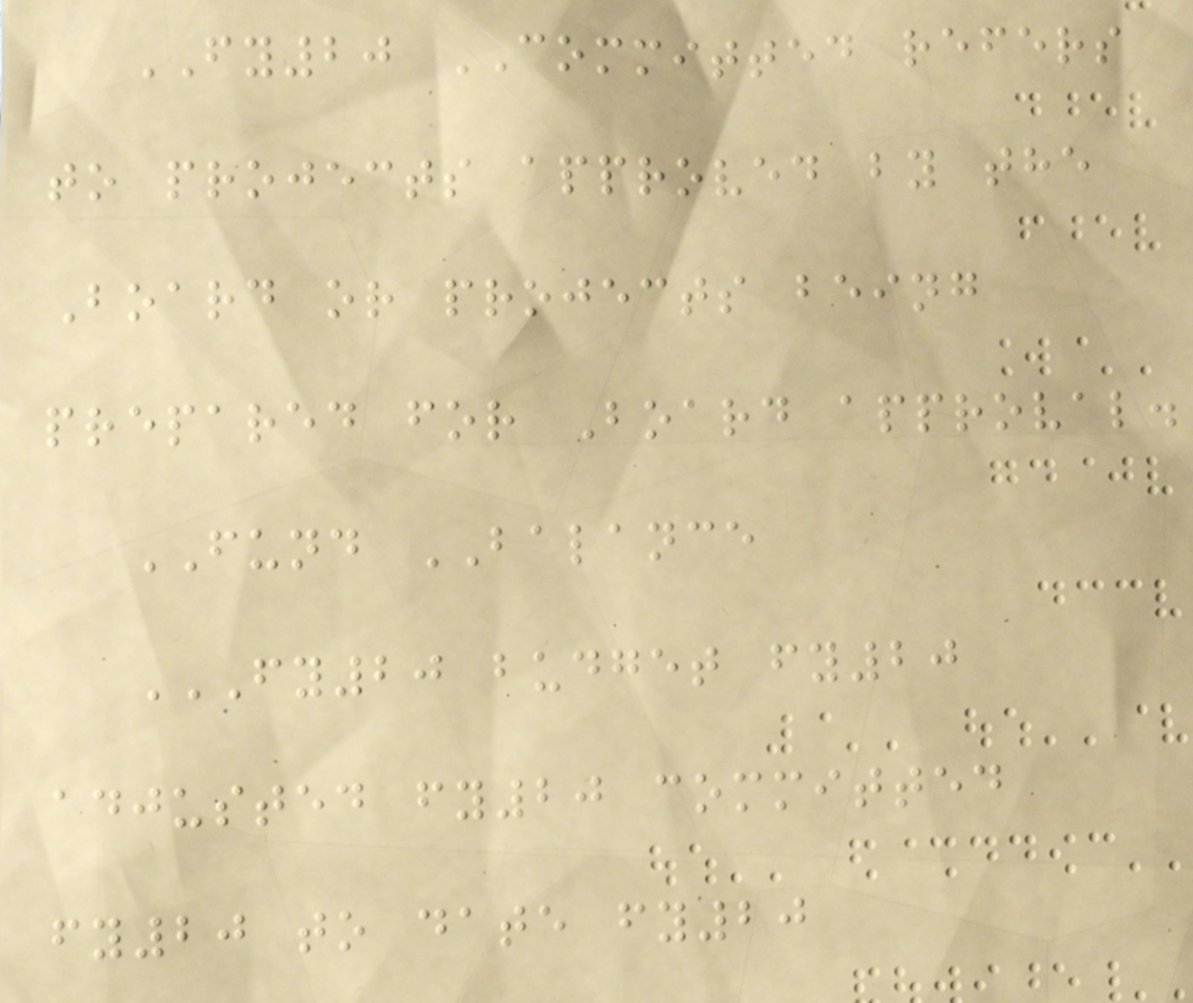FY20 COMMITTED refers
to projects approved by the
Board or projects being
prepared for Board approval.
FUND BALANCE
FY20 BUDGET FY20
ADJUSTED FY20 COMMITTED
FY20 TO DATE FY20
